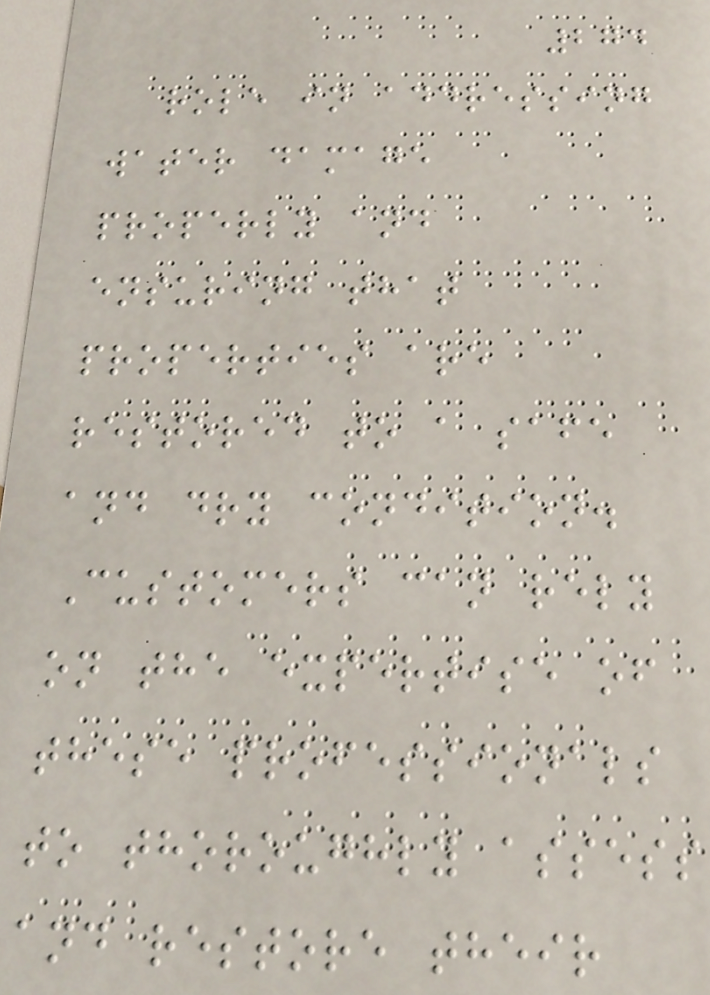274
role in addressing
water damage
properly and
ensuring that
properties are
restored to a safe
and dry condition.
Customers can rely
on the expertise of
these professionals
to thoroughly assess
and restore their
